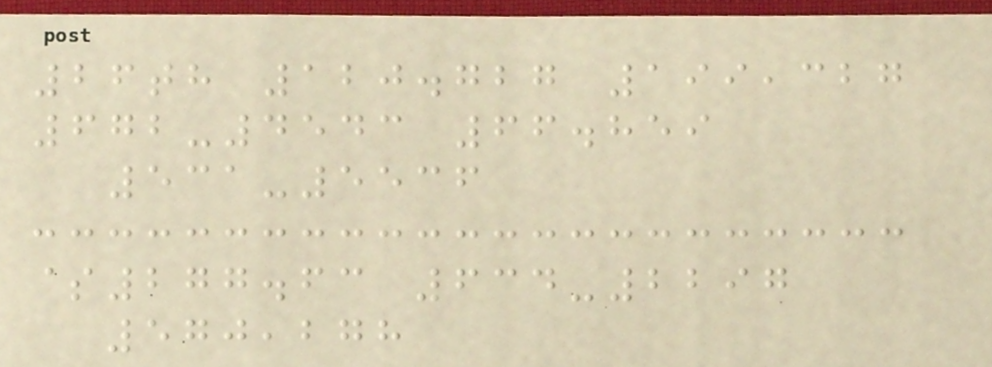26th 120.727 199,327
672-4543 66.859
531-5536
$277.63 634-2297
570,278
